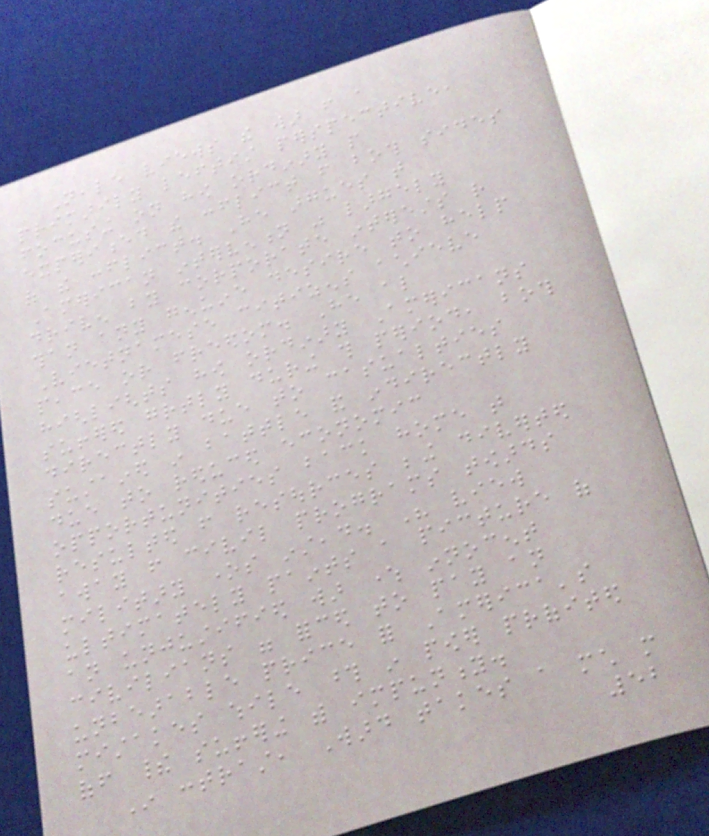Neale views the war from a
primarily leftist perspective,
focusing on how ordinary people
experienced the conflict from both sides
of the conflict. He argues that
American intervention was largely
driven by corporate interests rather
than any genuine desire to help
Vietnamese citizens achieve
peace or freedom. He also
highlights how ordinary Americans
suffered greatly during this period, both
directly due to casualties
sustained in battle and indirectly
due to reduced economic
opportunities back home that
resulted from resources being diverted
away from civil programs towards
military ones instead. His view
ultimately paints a picture of
an unjustified war where innocent
civilians were forced to pay an
unbearable price for America's
mistakes while those in power profited
off their suffering with impunity.
In contrast, Ward takes a much more
52
